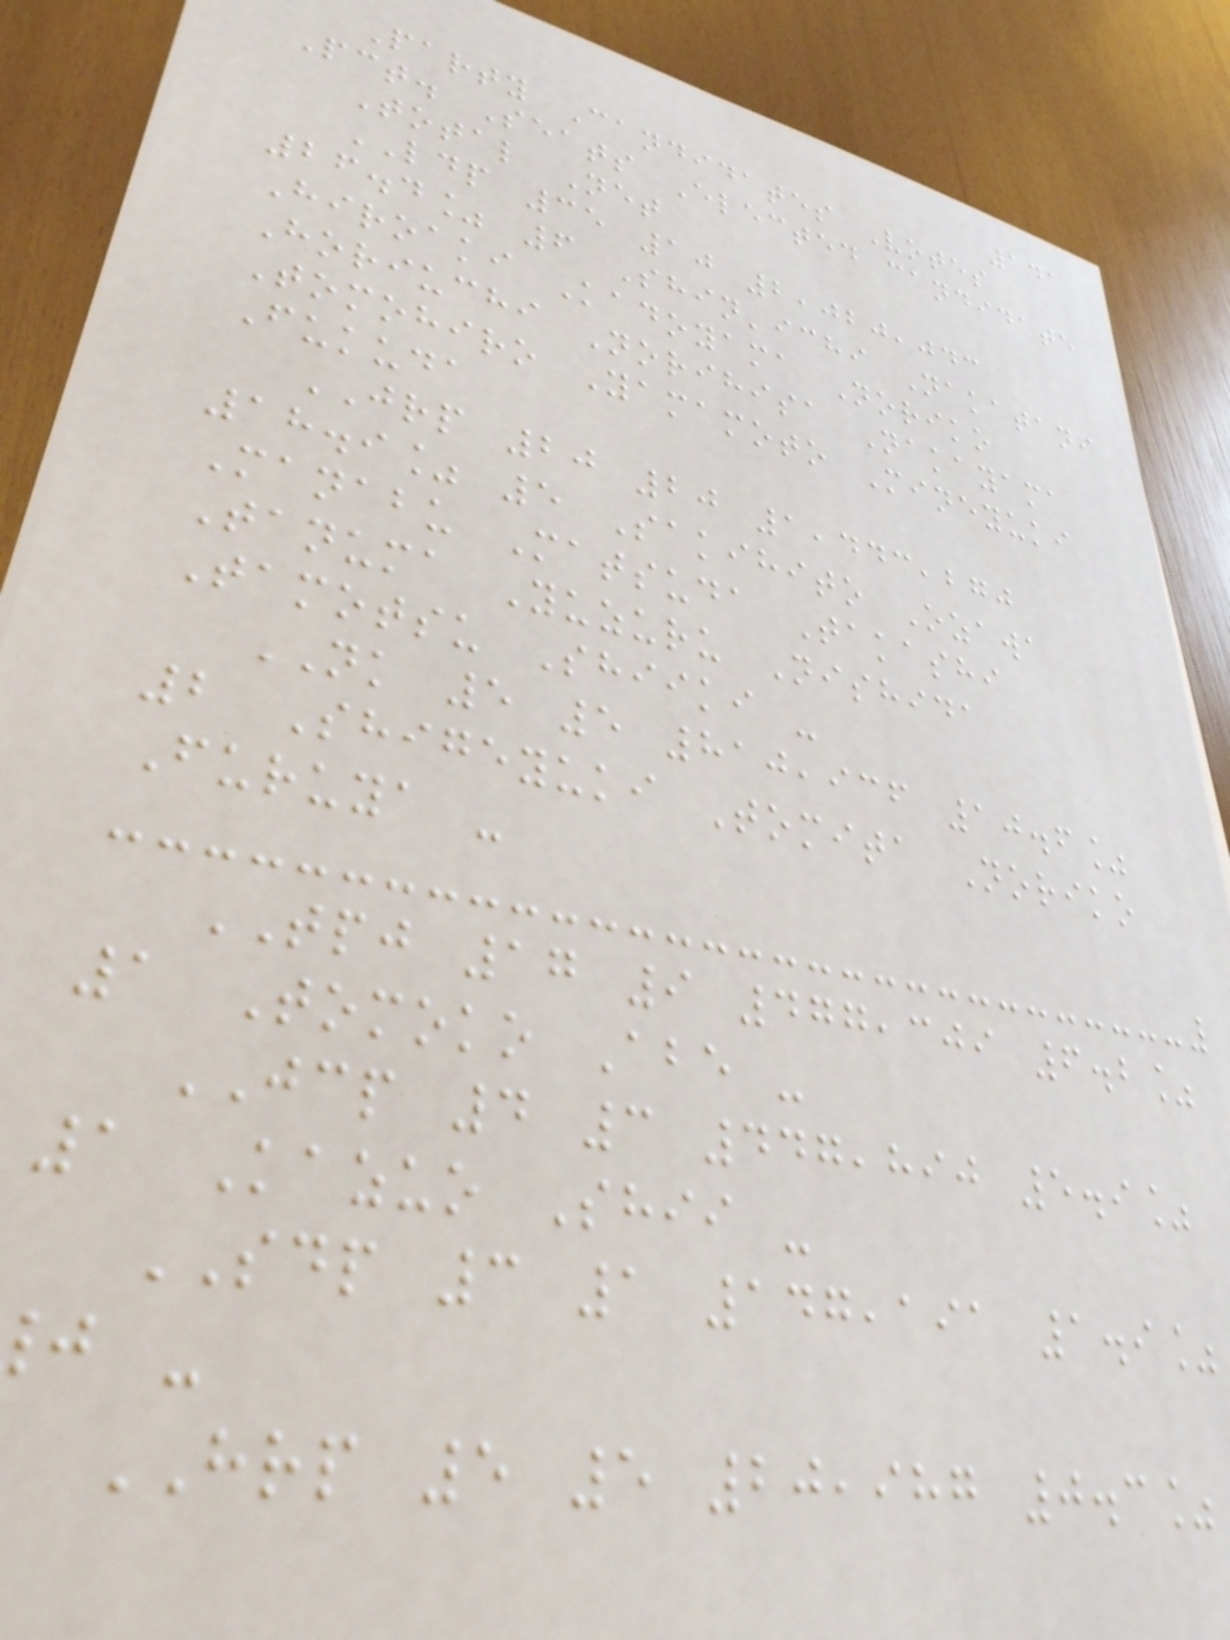141
Party Candidates Votes
Pct. Seats Elected candidate
Total Net
LDP 35 10 2,020,043
26.4% 6 Shin'ichi Nakatani
Hiroaki Kadoyama Noriko
Horiuchi Norihisa Nakayama
Tomohiro Yamamoto Mineyuki
Fukuda
JRP 20 20 1,443,270
18.9% 5 Sakihito Ozawa
Manabu Matsuda Takashi
Tanuma Yuzuru Nishida
Tamotsu Shiiki -
NK 5 5 810,936 10.6%
2 Shigeyuki Tomita Noriko
Furuya -
TPJ 17 9 477,309 6.2%
1 Tomoko Abe -
JCP 4 3 447,890 5.9%
1 Kazuo Shii -
SDP 3 1 147,191 1.9%
HRP 5 5 20,987 0.3%
